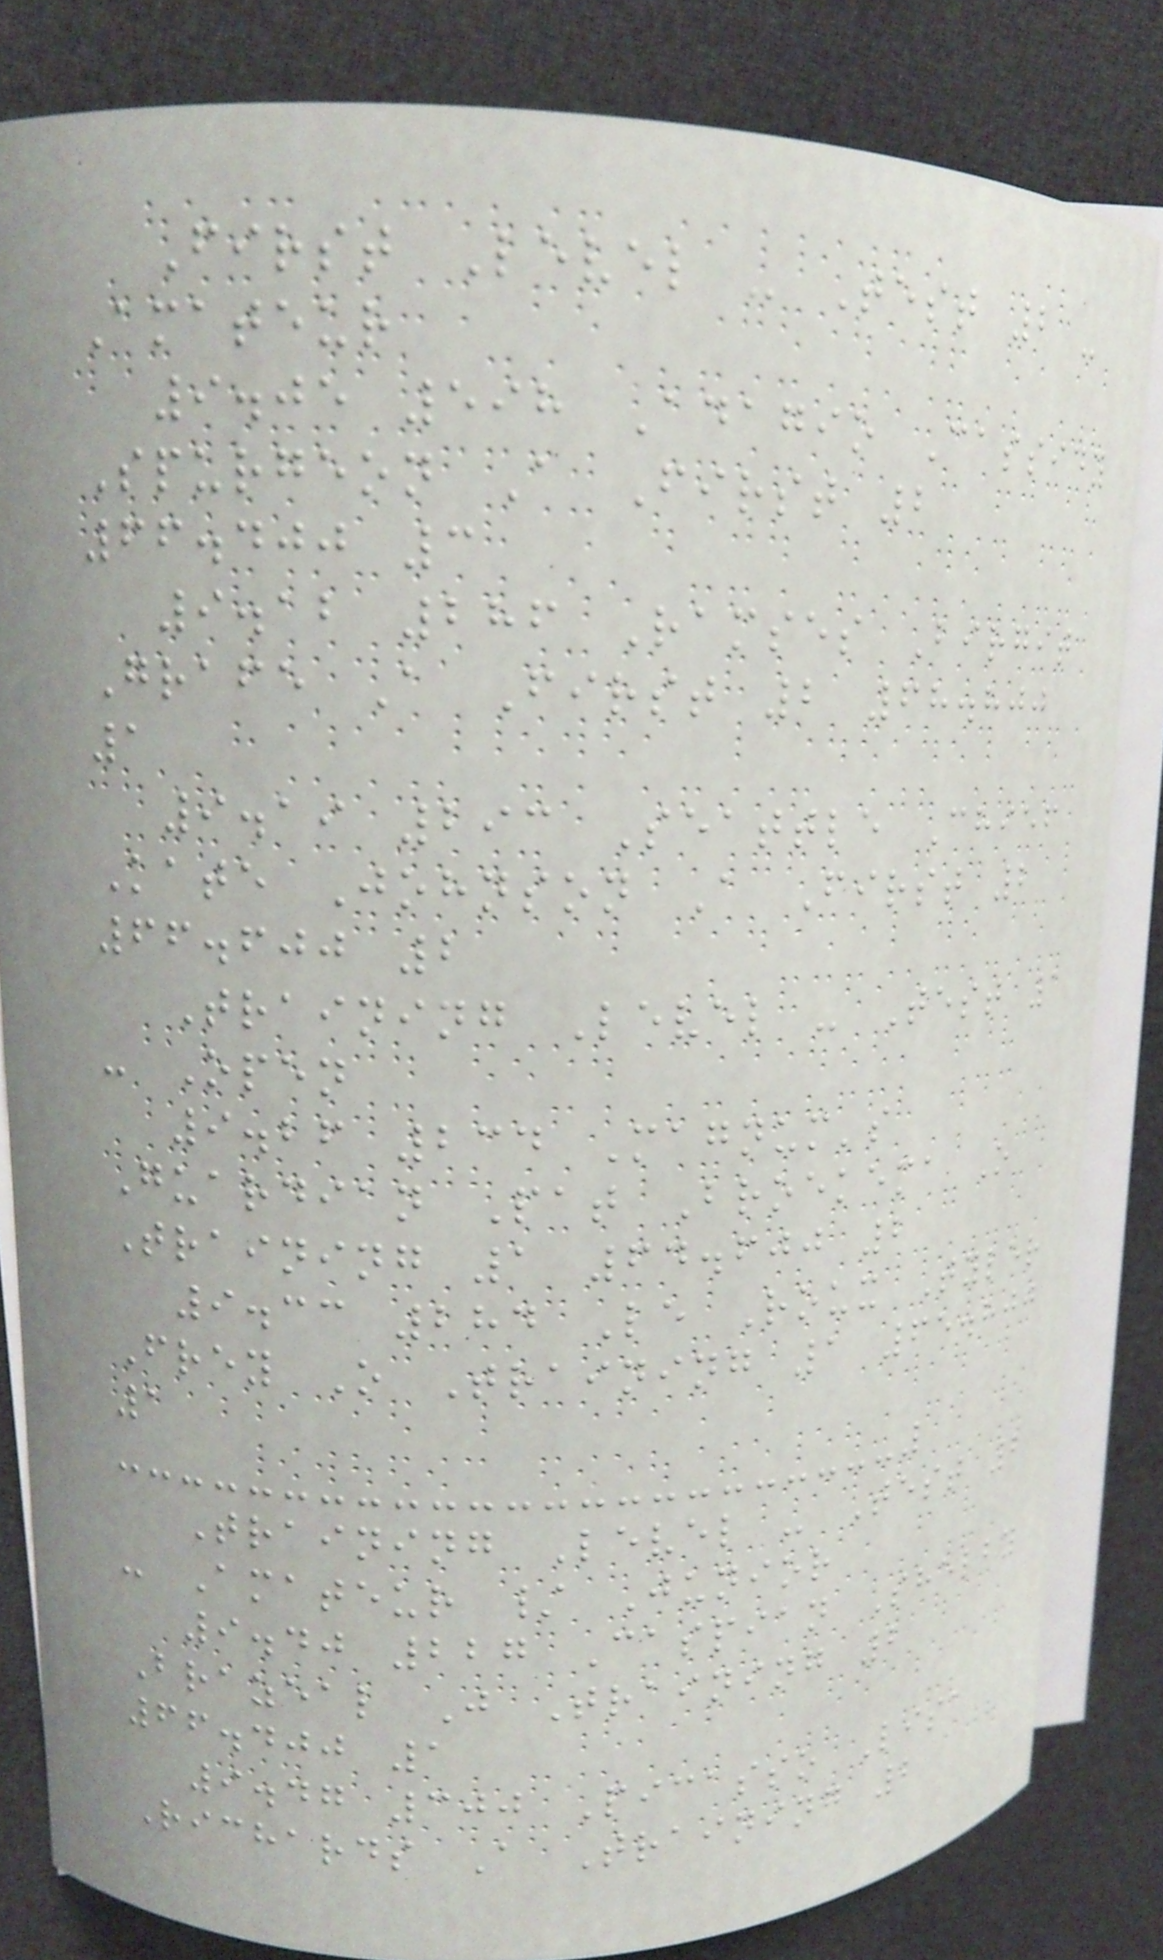First Level - Test 2 -
Amateur
9.05 598 Adagio Cassidy
Spurgeon A First 2
66.400 3
9.12 286 Ramses Birgit
Grafe A First 2 68.800
1
9.19 293 Seattle Chief
Kate Johnson A First 2
66.600 2
Training Level - Test 1
- Open
9.26 234 Magnum's
Guardian Pat Broekema O
Training 1 64.600 2
9.33 284 Le Roux Tyler
Frey O Training 1 65.800
1
Training Level - Test 2
- Amateur / Junior
9.40 227 Caspian Shelby
Brazeal J Training 2
66.400 1
9.47 300 Picasso Lisa
Richards A Training 2
